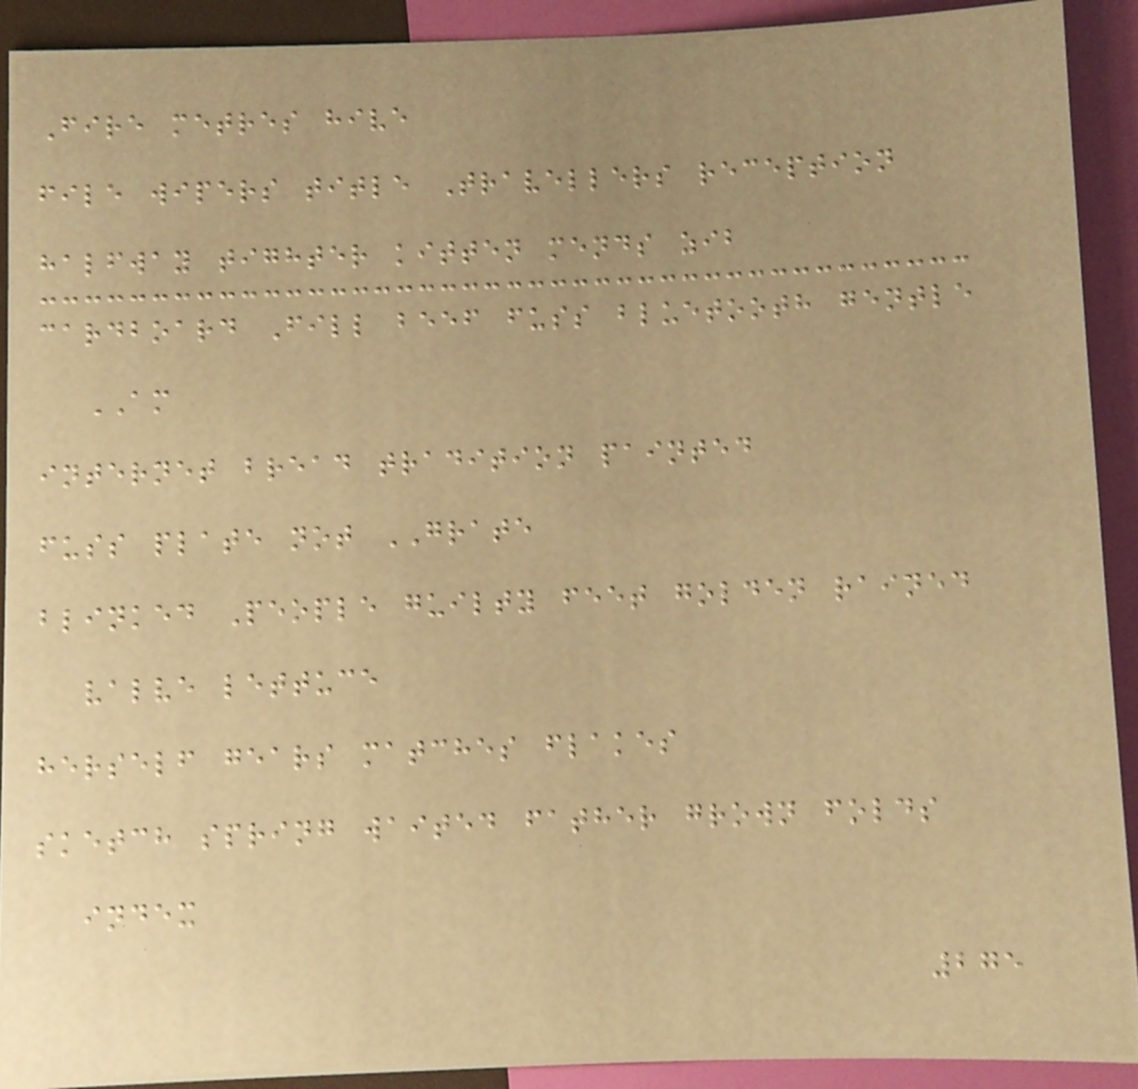Fire metres hive
file wipers title Travellers reception
halfway tighter kitten mends zib
cardboard Fill beef fuss bluetooth gentle
AM
internet bread tradition painted
fuss plate not GRATE
blinked People guilty feet golden rained
valve lettuce
herself gears matches flakes
sketch spring waited father grown folds
index
275
